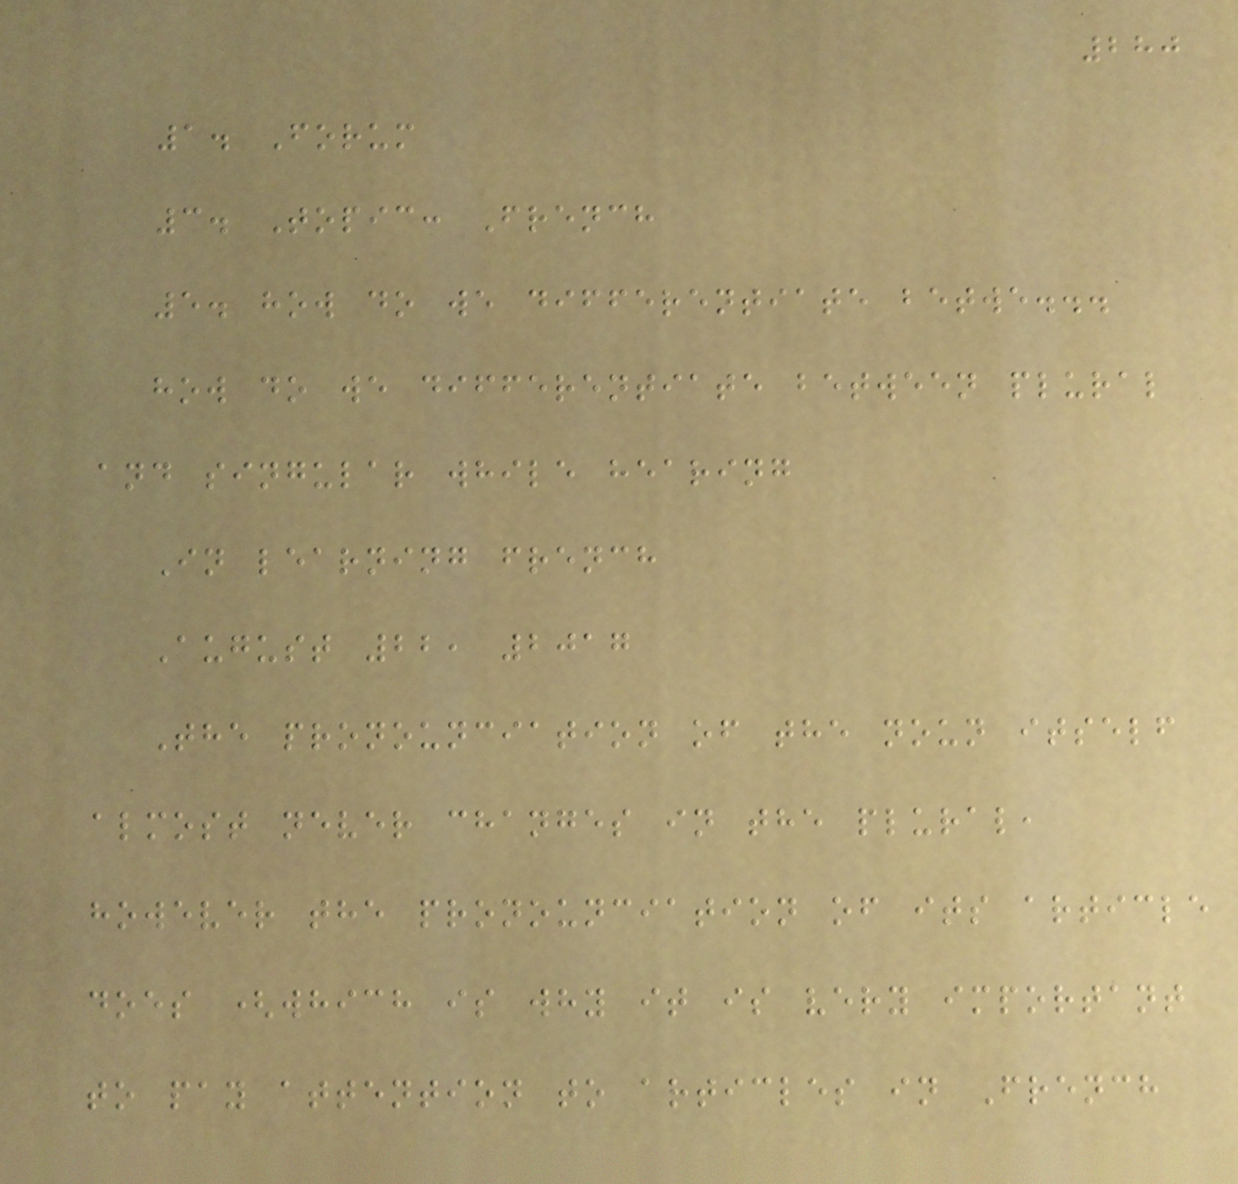280
1. Forum
3. Topic: French
5. how do we differentiate betwe...
how do we differentiate between plural
and singular while hearing
In learning french
August 22, 2017
The pronounciation of the noun itself
almost never changes in the plural,
however the pronounciation of its article
does (which is why it is very important
to pay attention to articles in French
